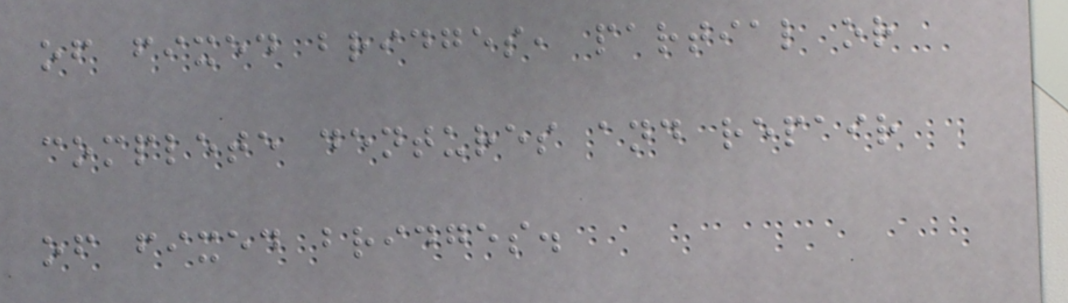of fixed bridges, partial or
complete dentures and repair
of fixed bridges.
